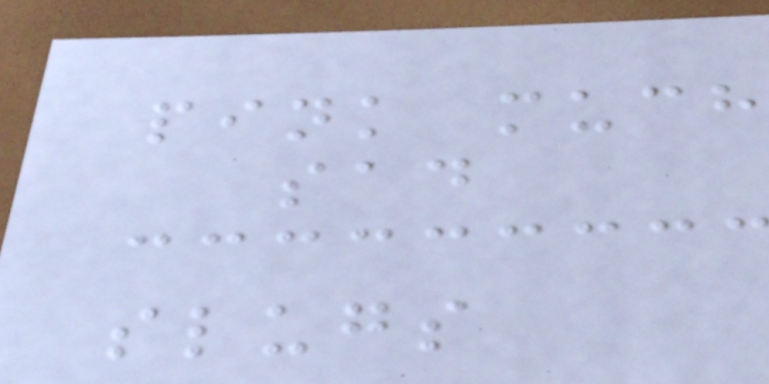pink much
sad
slugs
